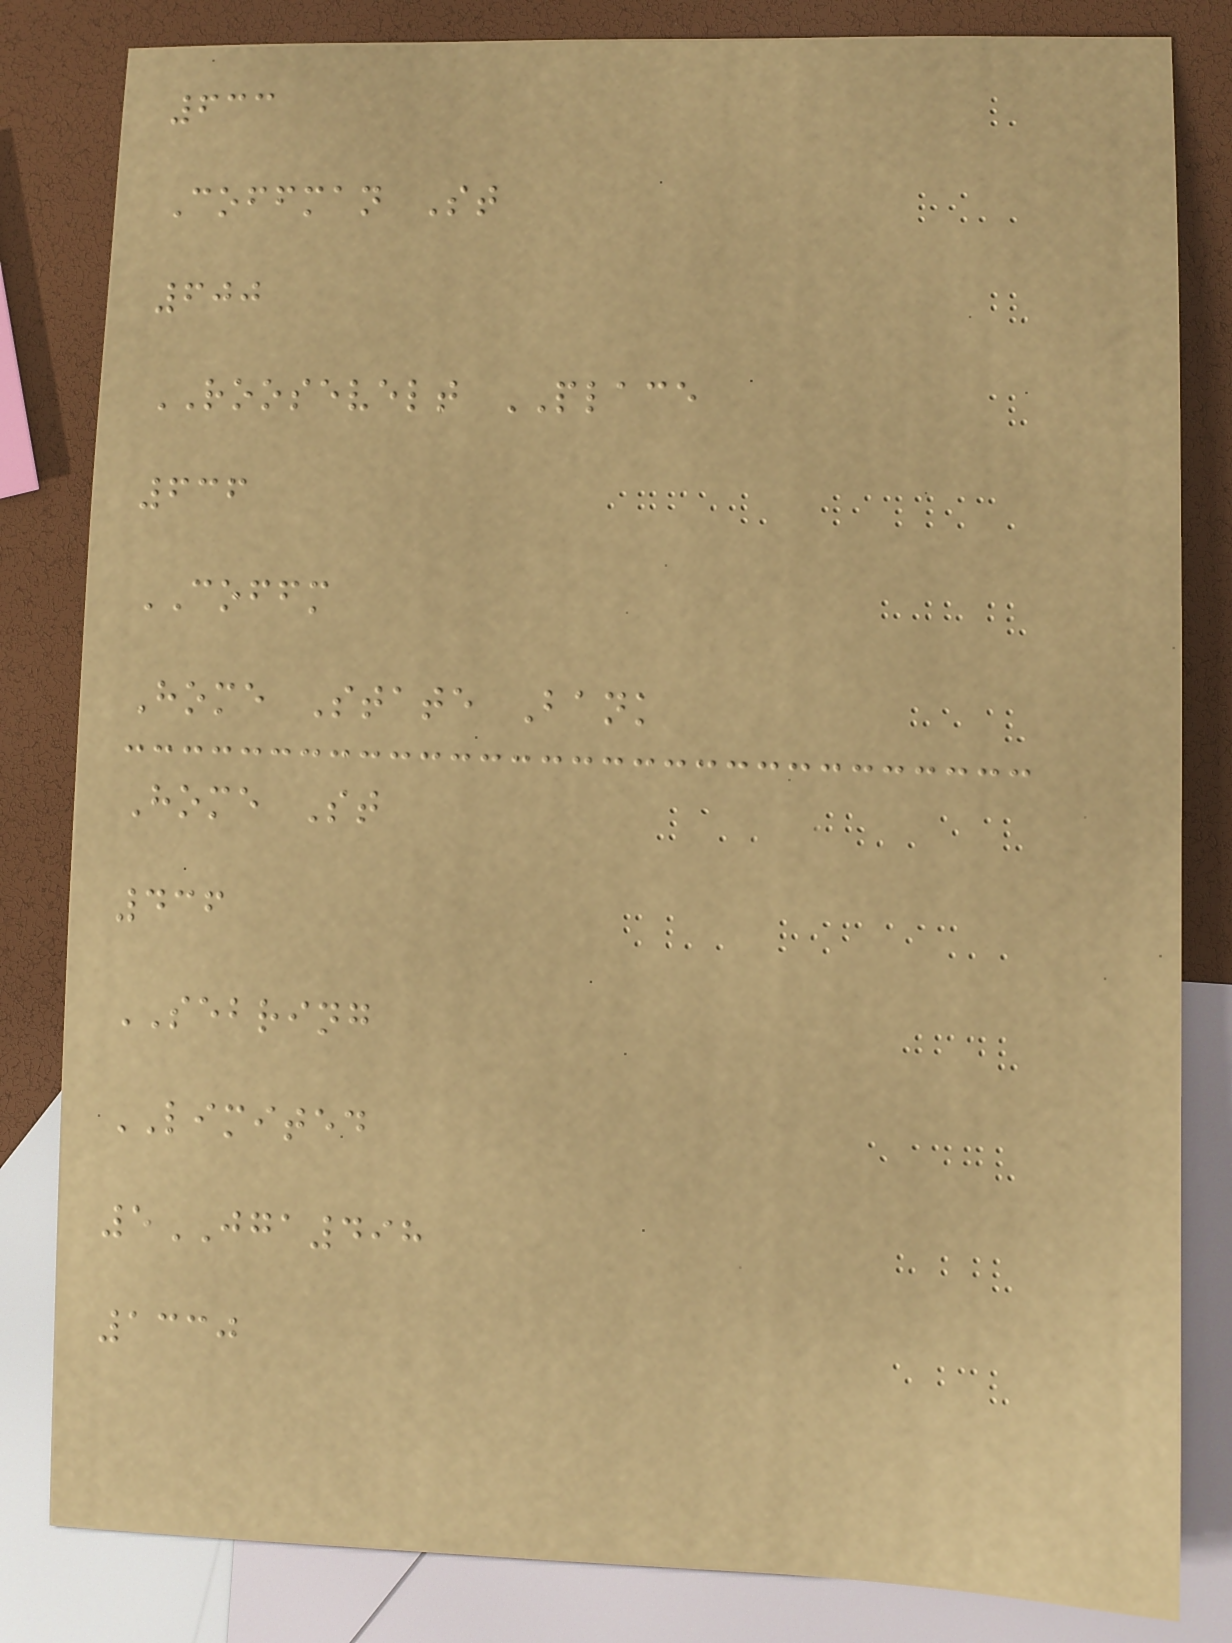633
Coffman St
600
ROOSEVELT PLACE
636
COFFM
Home State Bank
Home St
436
SEBRING
LIMITED
5JGA498
1330
